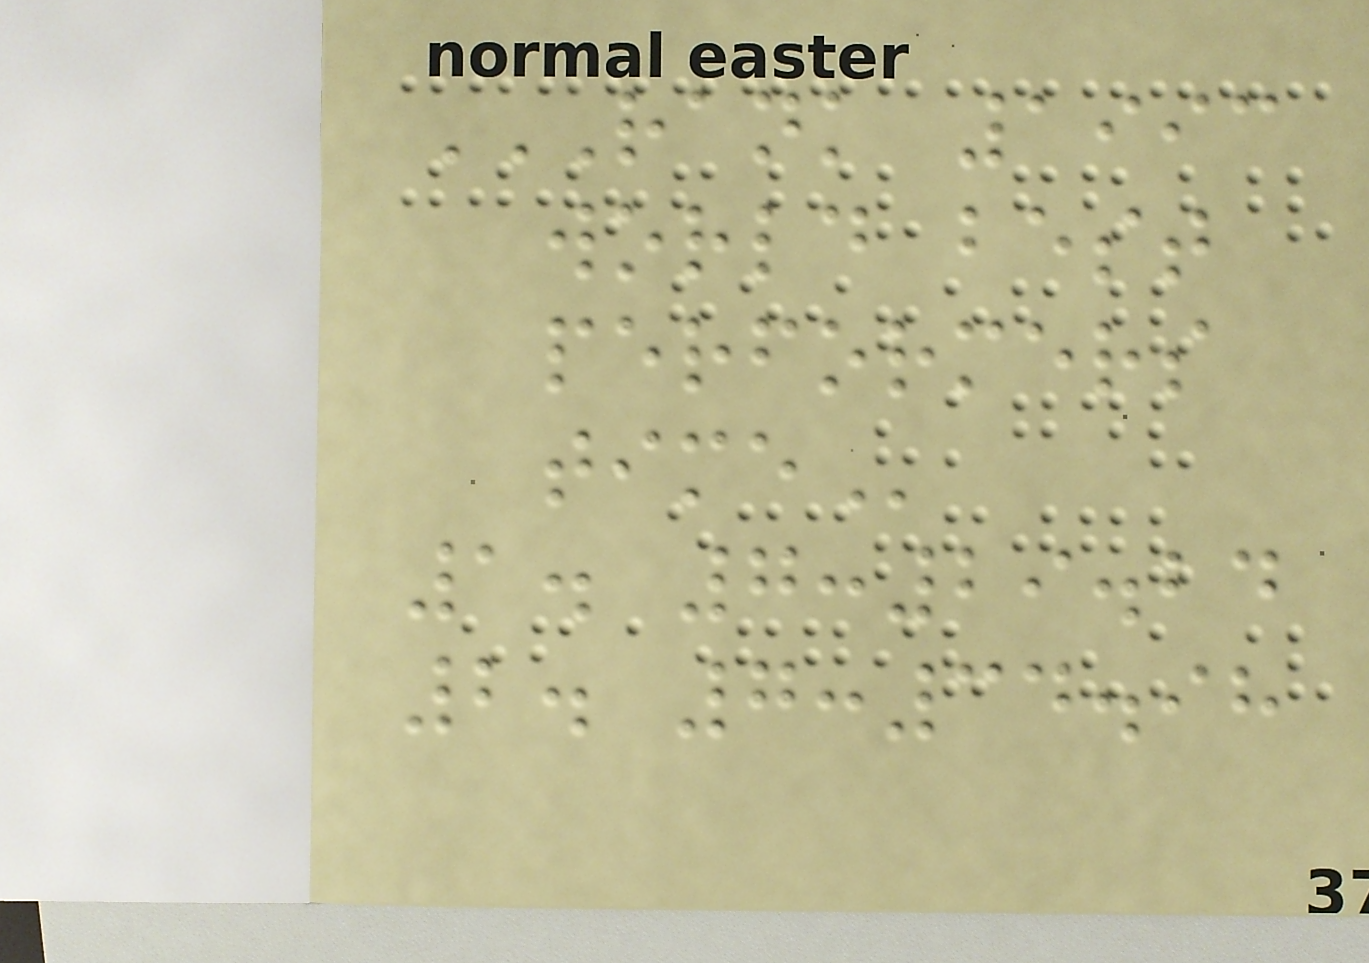RANK 1993
WORLD BEST
PERFORMERS
TIME
1. 7:29.24
2. 7:34.98
